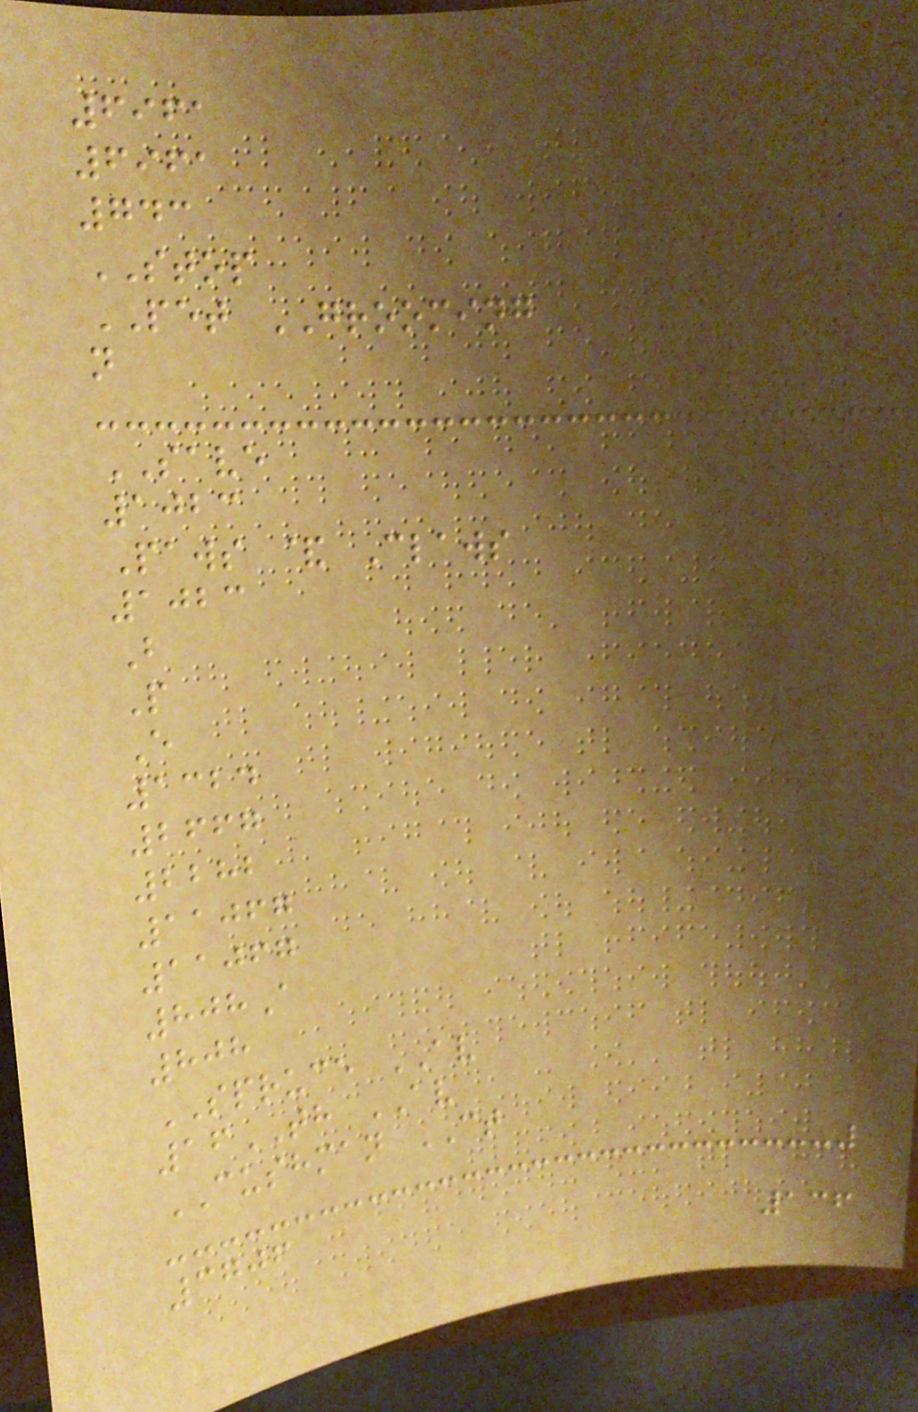6961
6961
743
STOP
PET GROOMING
n
SAVE
1023
Paws & Claws
1023
B
P
E
1324
2667
2282
11067
11067
808A
808
SPRUCE AV
16TH AV
CUSHMAN CT
3706
136
